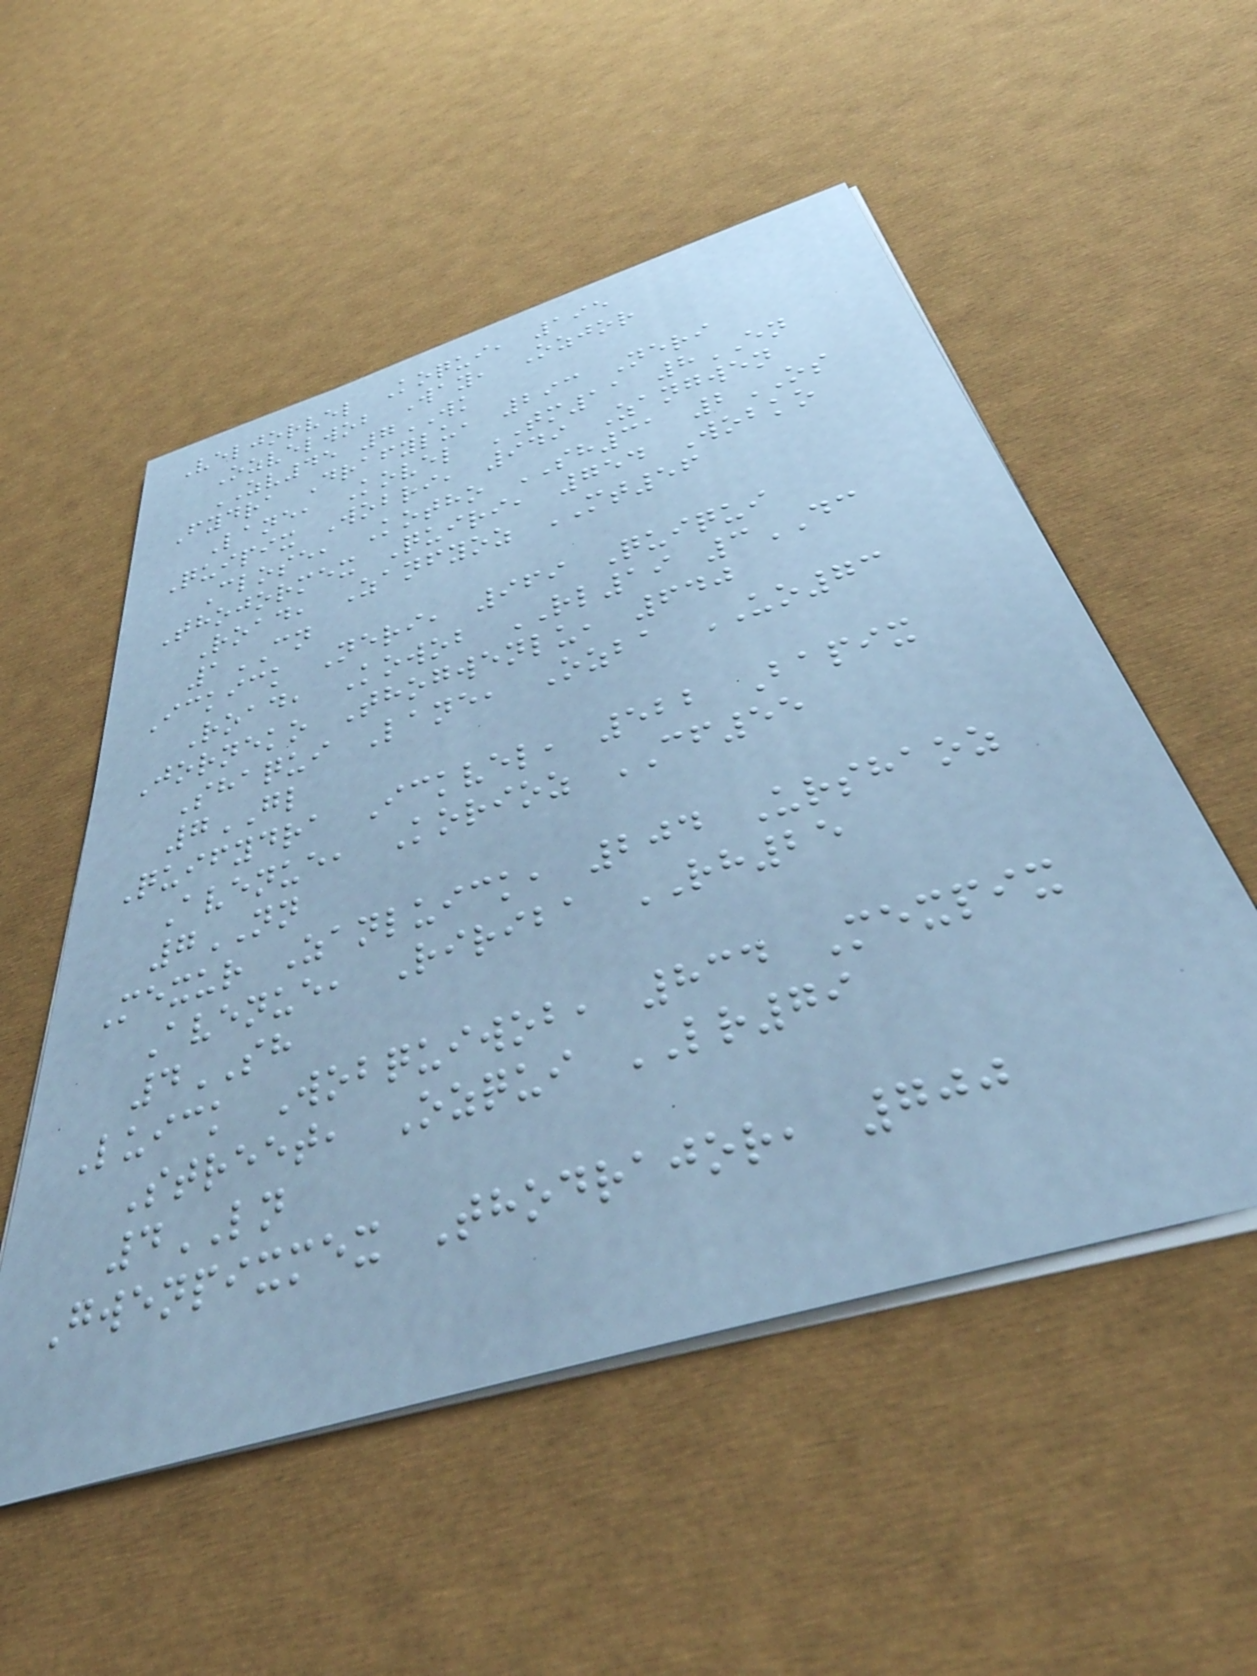Veljorvel Koqui, 195
Ozvelwob Way, Ozjor
ZV45 7WK
Fydra Drafylu, 293 Neri
Lane, Kovel TM11 8EN
Quipix Wobri, 949 Zangwen
Close, Kotho SH31 2OS
Thojormex Quiri, 754 Wobko
Road, Zanfyoz MT56
1CN
Ickick Neri, 969 Quiqui
Road, Kowob RL19 3DC
Jorneko Thogwenlu, 640
Shaqui Lane, Ozba UO73
7GL
Quifydra Ickvel, 522 Bapix
Avenue, Korioz CF55
7NN
Mexur Zanluick, 204 Urshaoz
Avenue, Ririba RH25
4SH
Luick Wobquiwob, 834 Mexpix
Street, Ozqui LR79
4LN
Gwenpixmex Thodrajor, 700
